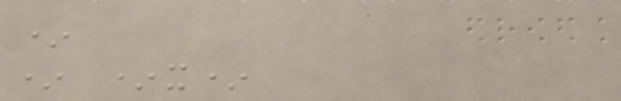*
* *x*
